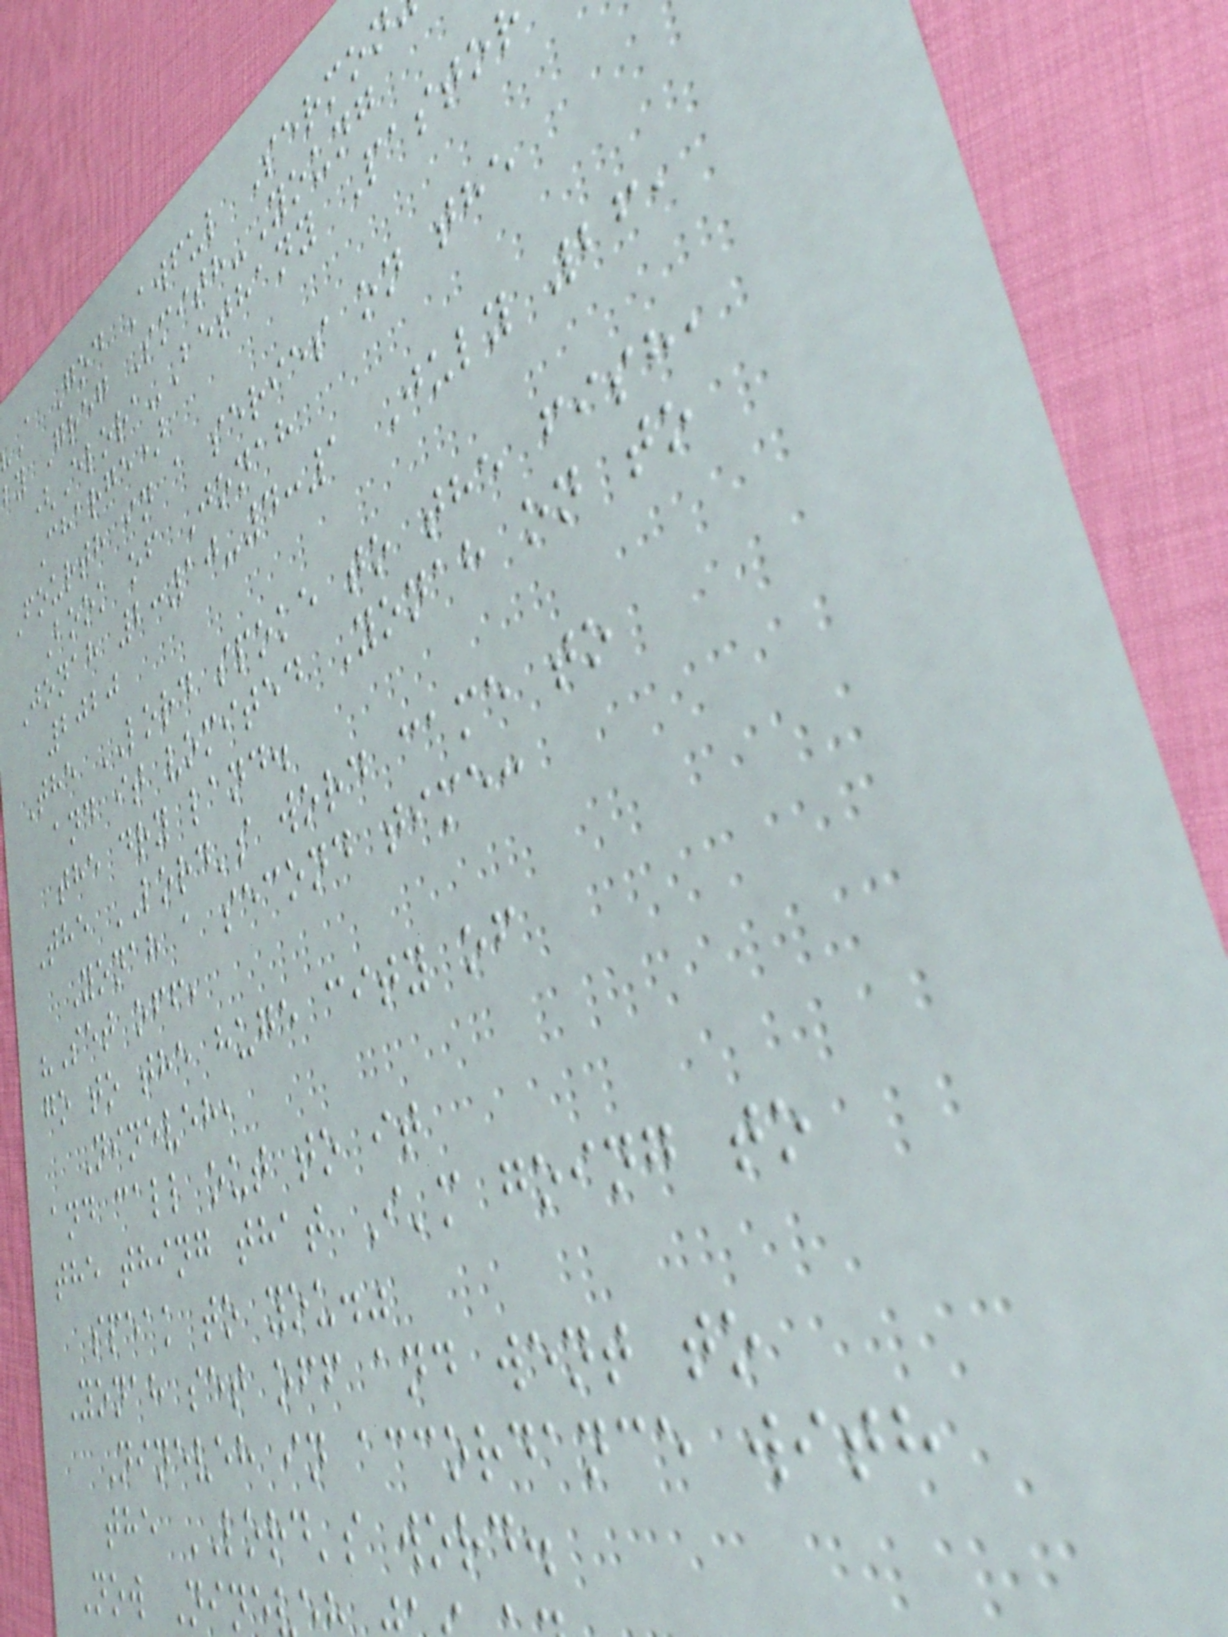A God Awful Sermon
by Greg Smith-Young
(Elora-Bethany Pasto
Charge)
Fourth in a series on the
Book of Jonah
Jonah 2:10-4:1 July 26,
2020
The LORD spoke to the fish,
and it vomited Yonah on to
the dry land.
The LORD's word came to
Yonah a second time:
"Set off,
go to the huge city of
Nineveh,
and call out to it
the thing that I'm going to
speak to you."
Yonah set off and went to
Nineveh in accordance with
the LORD's word.
Now Ninev
